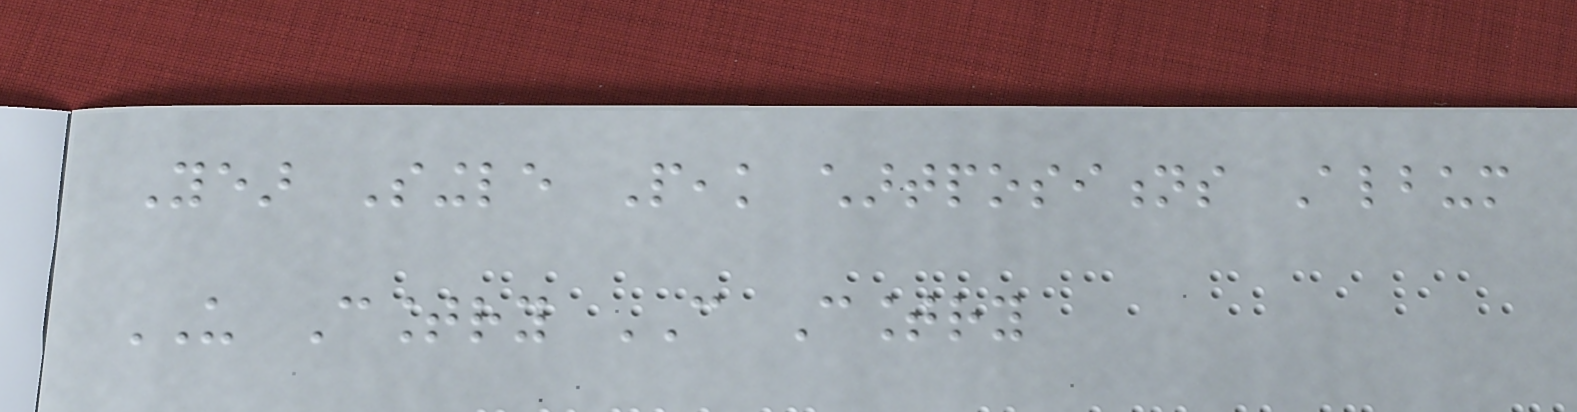Year Single Peak chartpositions Album
US Country CAN Country
